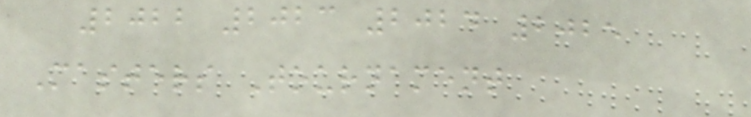2022 2023 2024 2025
Masters Tournament
